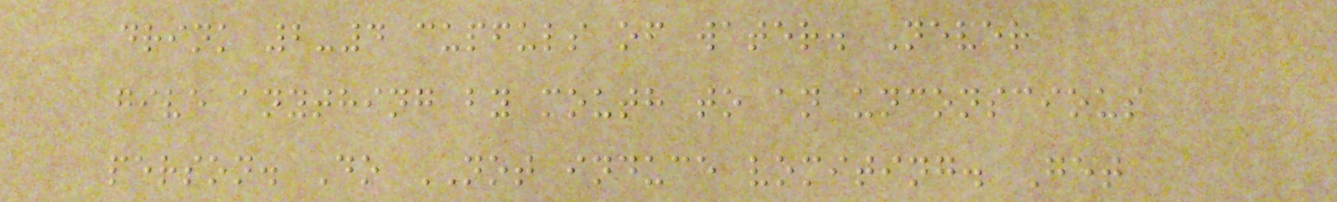drink 2-4 cupfuls of water. Never
give anything by mouth to an unconscious
person. Do NOT induce vomiting. Get
